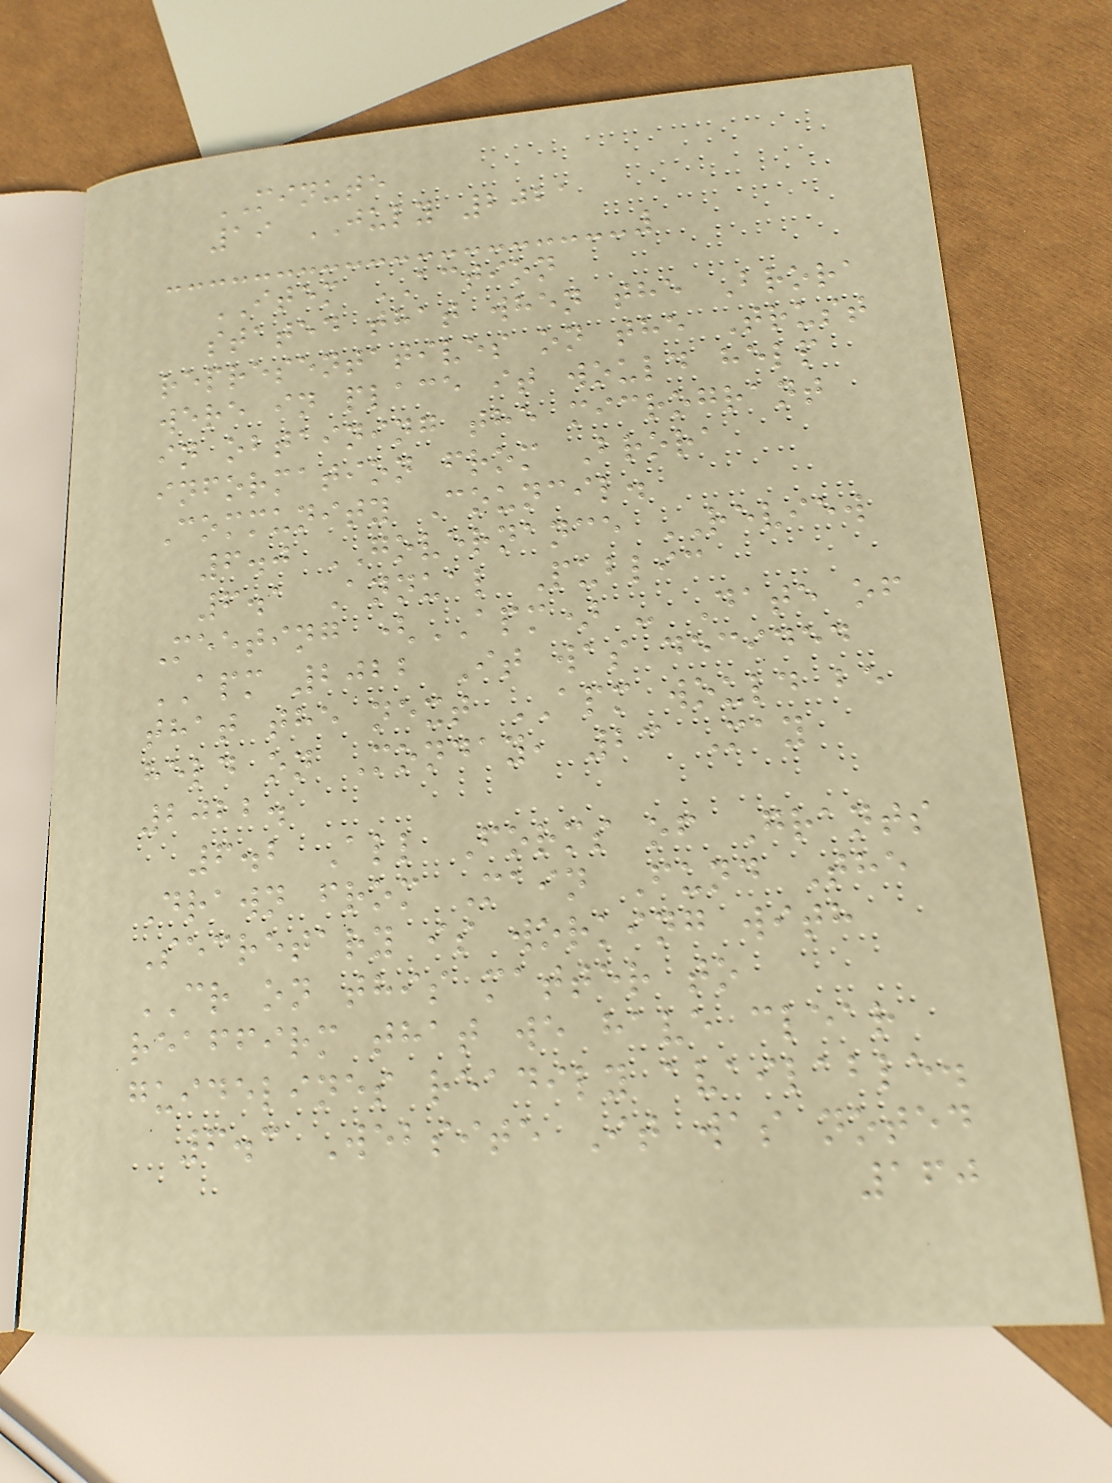MINUTE
19 JULY 2021
ITEM ACTION
stated that when the Brora
representatives on the Trust
were in place it would help
in obtaining the microgrant
information from Brora
Community Council.
6.0 GOVERNANCE REVIEW
6.1 Annual Public
Meeting (APM) - Date of
APM 2022 It was decided
that the next APM would be
held on Monday, 23 May
2022.
6.2 All Forms of Grants
Drawn from Main Fund The
Secretary is working with
CR on this matter to
reaffirm that we have clear
guidelines readily available.
6.3 Website It was noted
160
